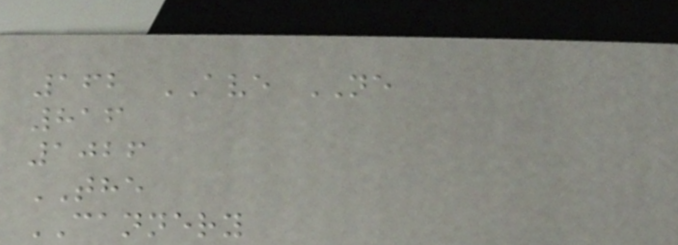162 AVE NE
816
1026
THE
CANNERY
